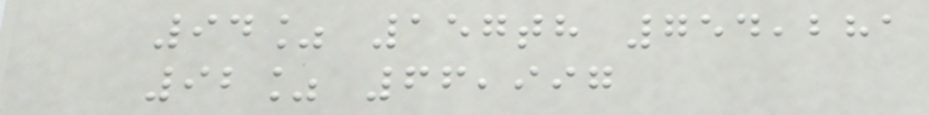94% 157th 754,281
92% 66,997
